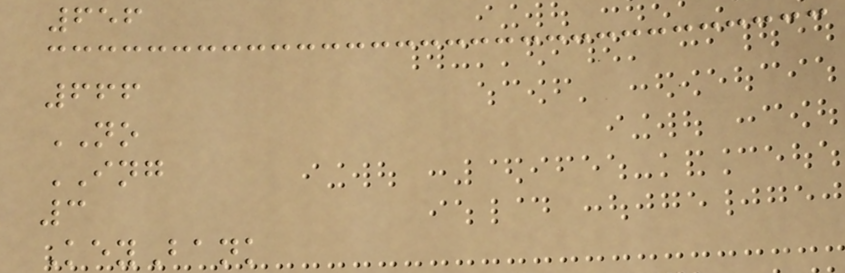656
666
NO
ING
3
KeyBank
